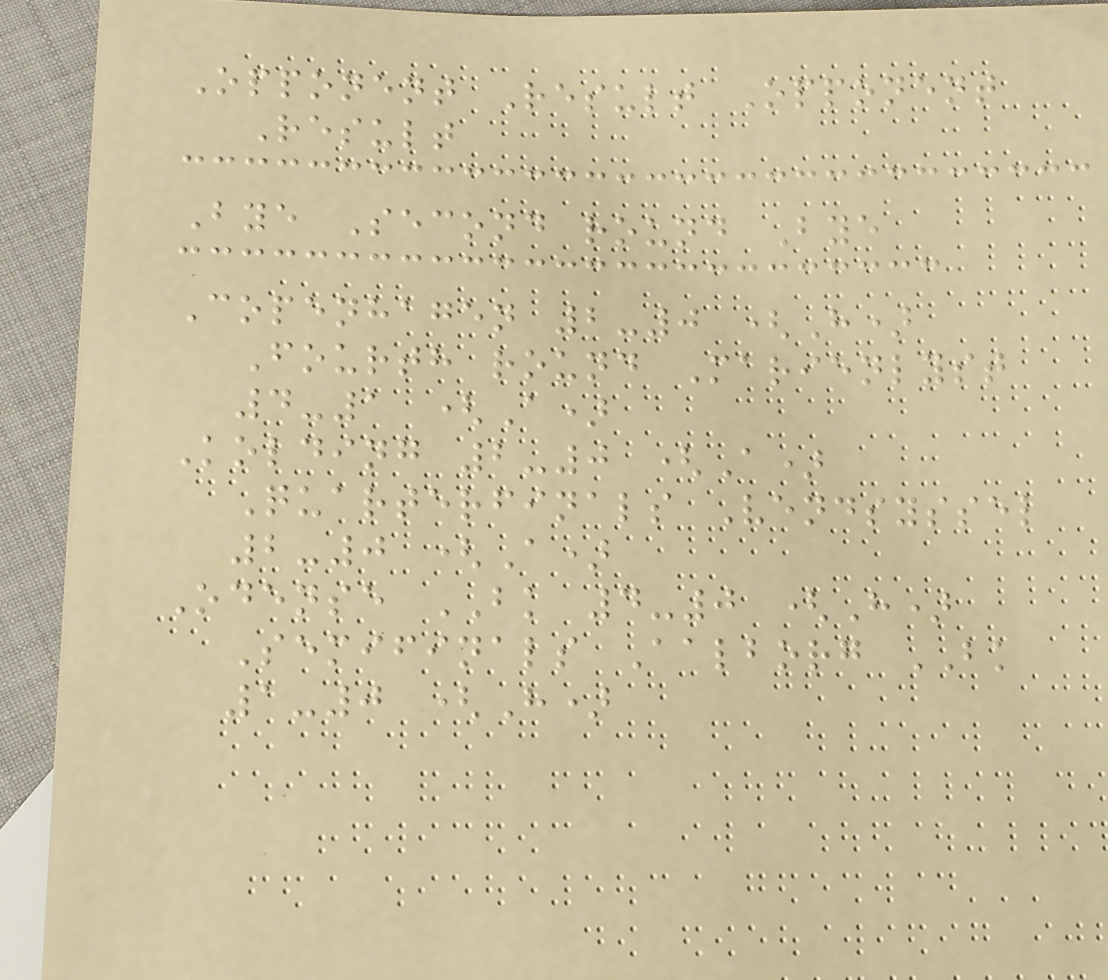Opponent Result Opponent
Result
Bye Second round Bye
Copenhagen 2-0 (H)
Fourth round Marienlyst
4-1 (A)
Kolding 2-0 (A)
Quarterfinals Vendsyssel
2-0 (A)
Odense BK 4-0 (H)
Semifinals Aalborg BK
1-0 (H)
